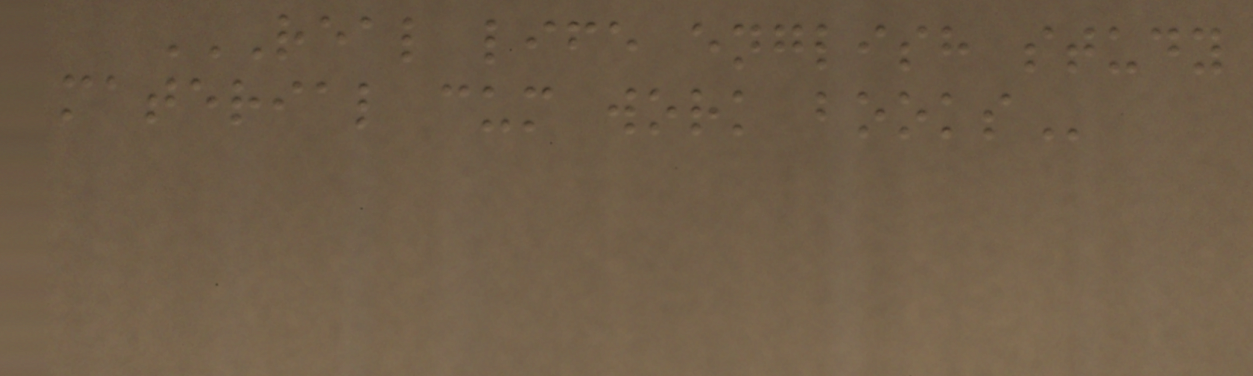REAL LIFE ENGLISH STUDY
MATERIAL CUM WORK BOOKS
